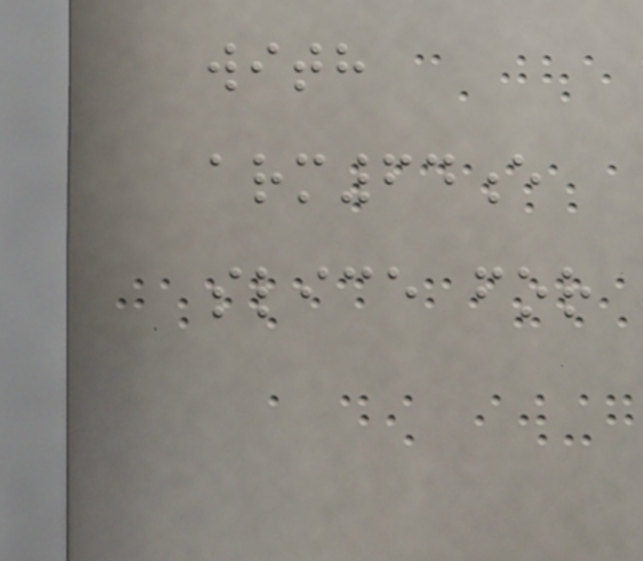with
arm64e
slice for
